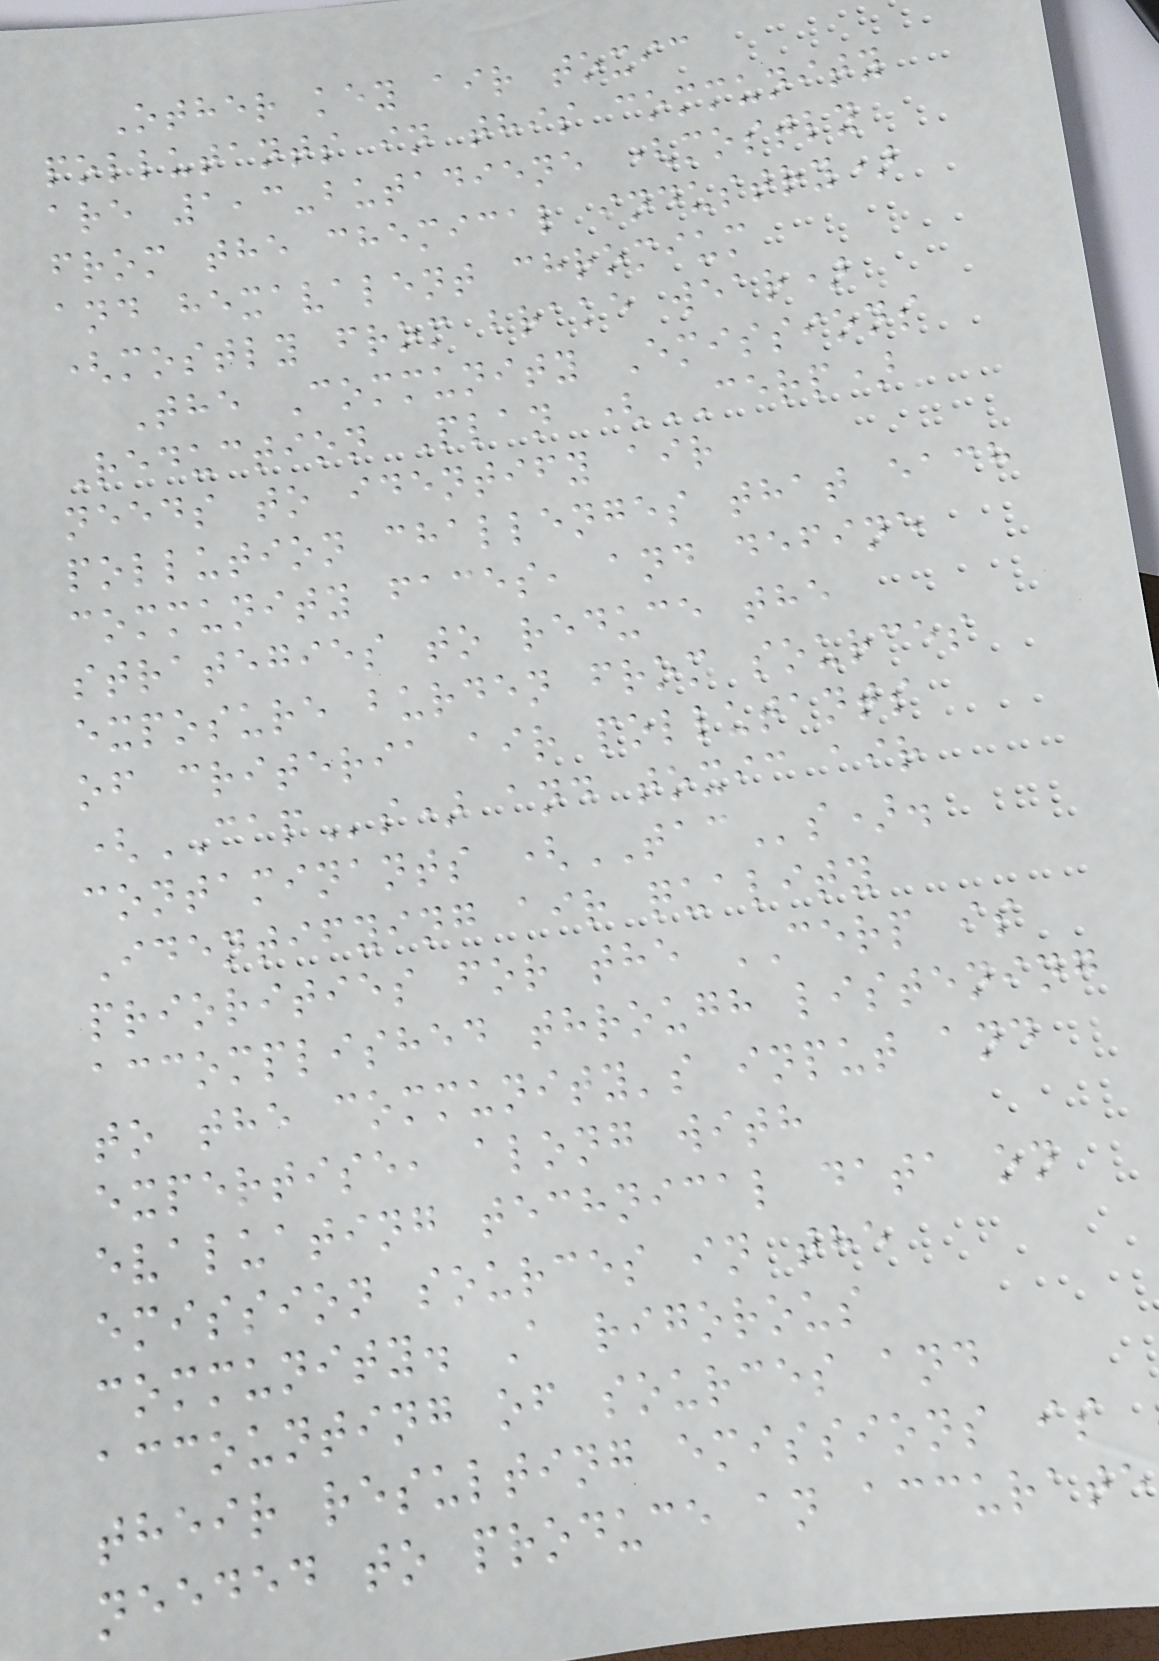Other key air toxic
pollutants in this community
are 1,3-butadiene (mostly
from the chemical industry)
and hexavalent chromium
(mostly from brake wear)
The Community Emissions
Reduction Plan (CERP)
needs to identify air
pollution challenges that each
community faces, and define
strategies to reduce the
exposure burden from sources
of criteria air pollutants
(CAPs) and toxic air
contaminants (TACs).
Identifying air quality
priorities for the CERP is
accomplished through listening
to the community's input and
expertise, along with
evaluating technical data on
emission sources in the
community. A rigorous
accounting of sources and
their resulting emissions is
needed to produce an accurate
